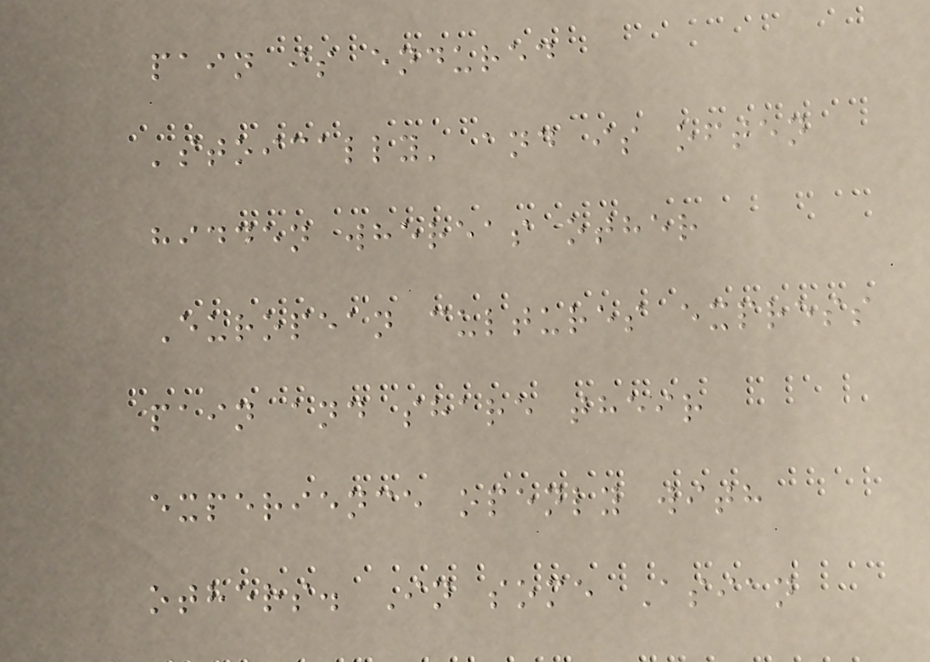pain is endured
'stoically' and is often
hidden whereas other
European cultures express
pain and share their
experience openly with
others. In some Asian
